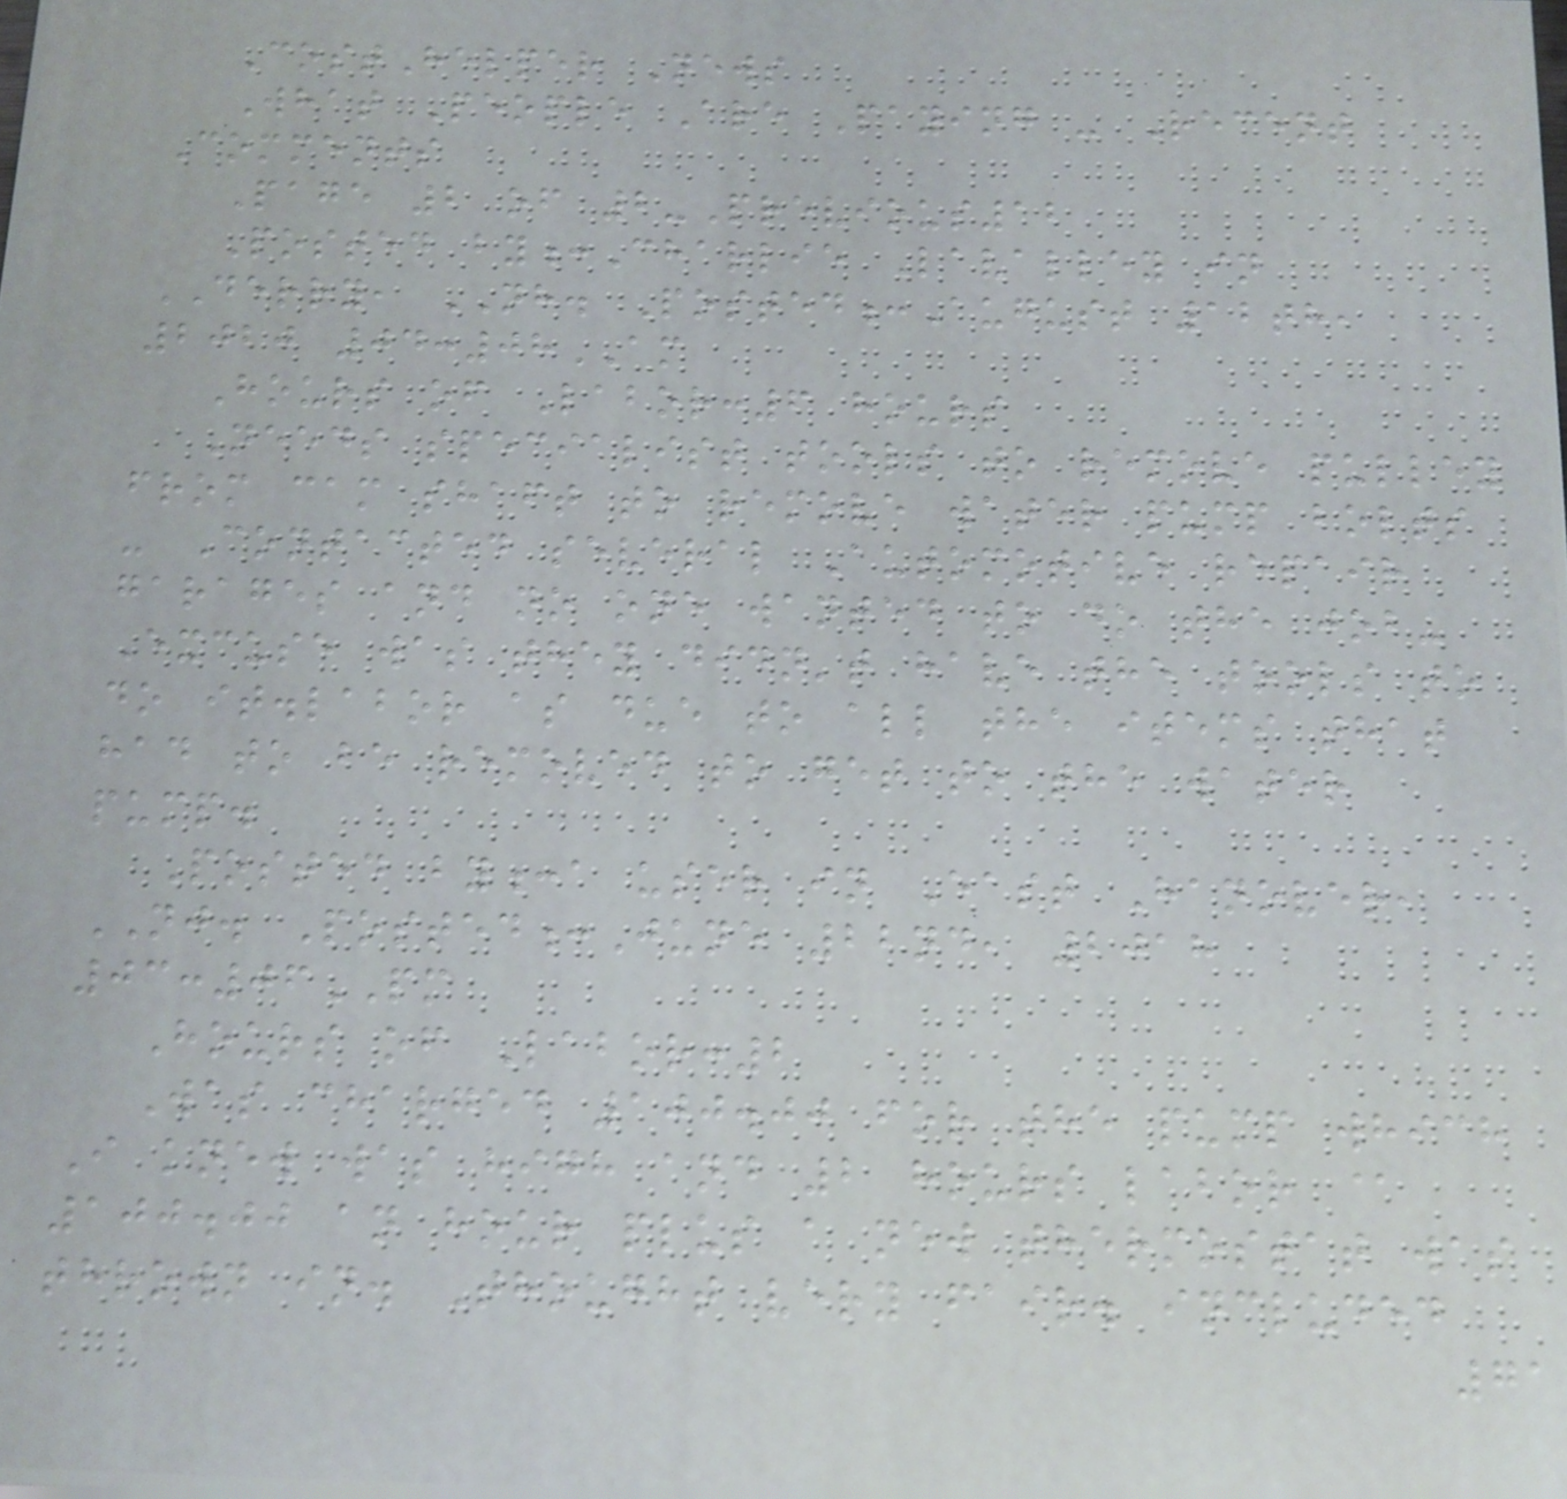CostHelper News
What People Are Paying - Recent
Comments
Page 2 of 2-Previous12
Posted by:Charlie Lavalley in
DERRY, NH. Posted:August 12th,
2020 04:08AM
Hours of Labor:6 hours
Needs specialist tools to remove pulley
from cam shaft to remove water pump bolts
- Contacted several Automotive repair
garages and no one wanted to do the job-
Excuse was they didn't have the tools to
do it.labor as due to all the items that
had to be removed to get to the water
pump.
Posted by:a user in East Hanover,
NJ. Posted:June 22nd, 2018
03:06PM
Hours of Labor:2
Was charged 100.00 for the pump which
I knew was high and 2 hours labor @
100.00 an hour plus a new thermostat was
thrown in. Thought very fair. included
71
